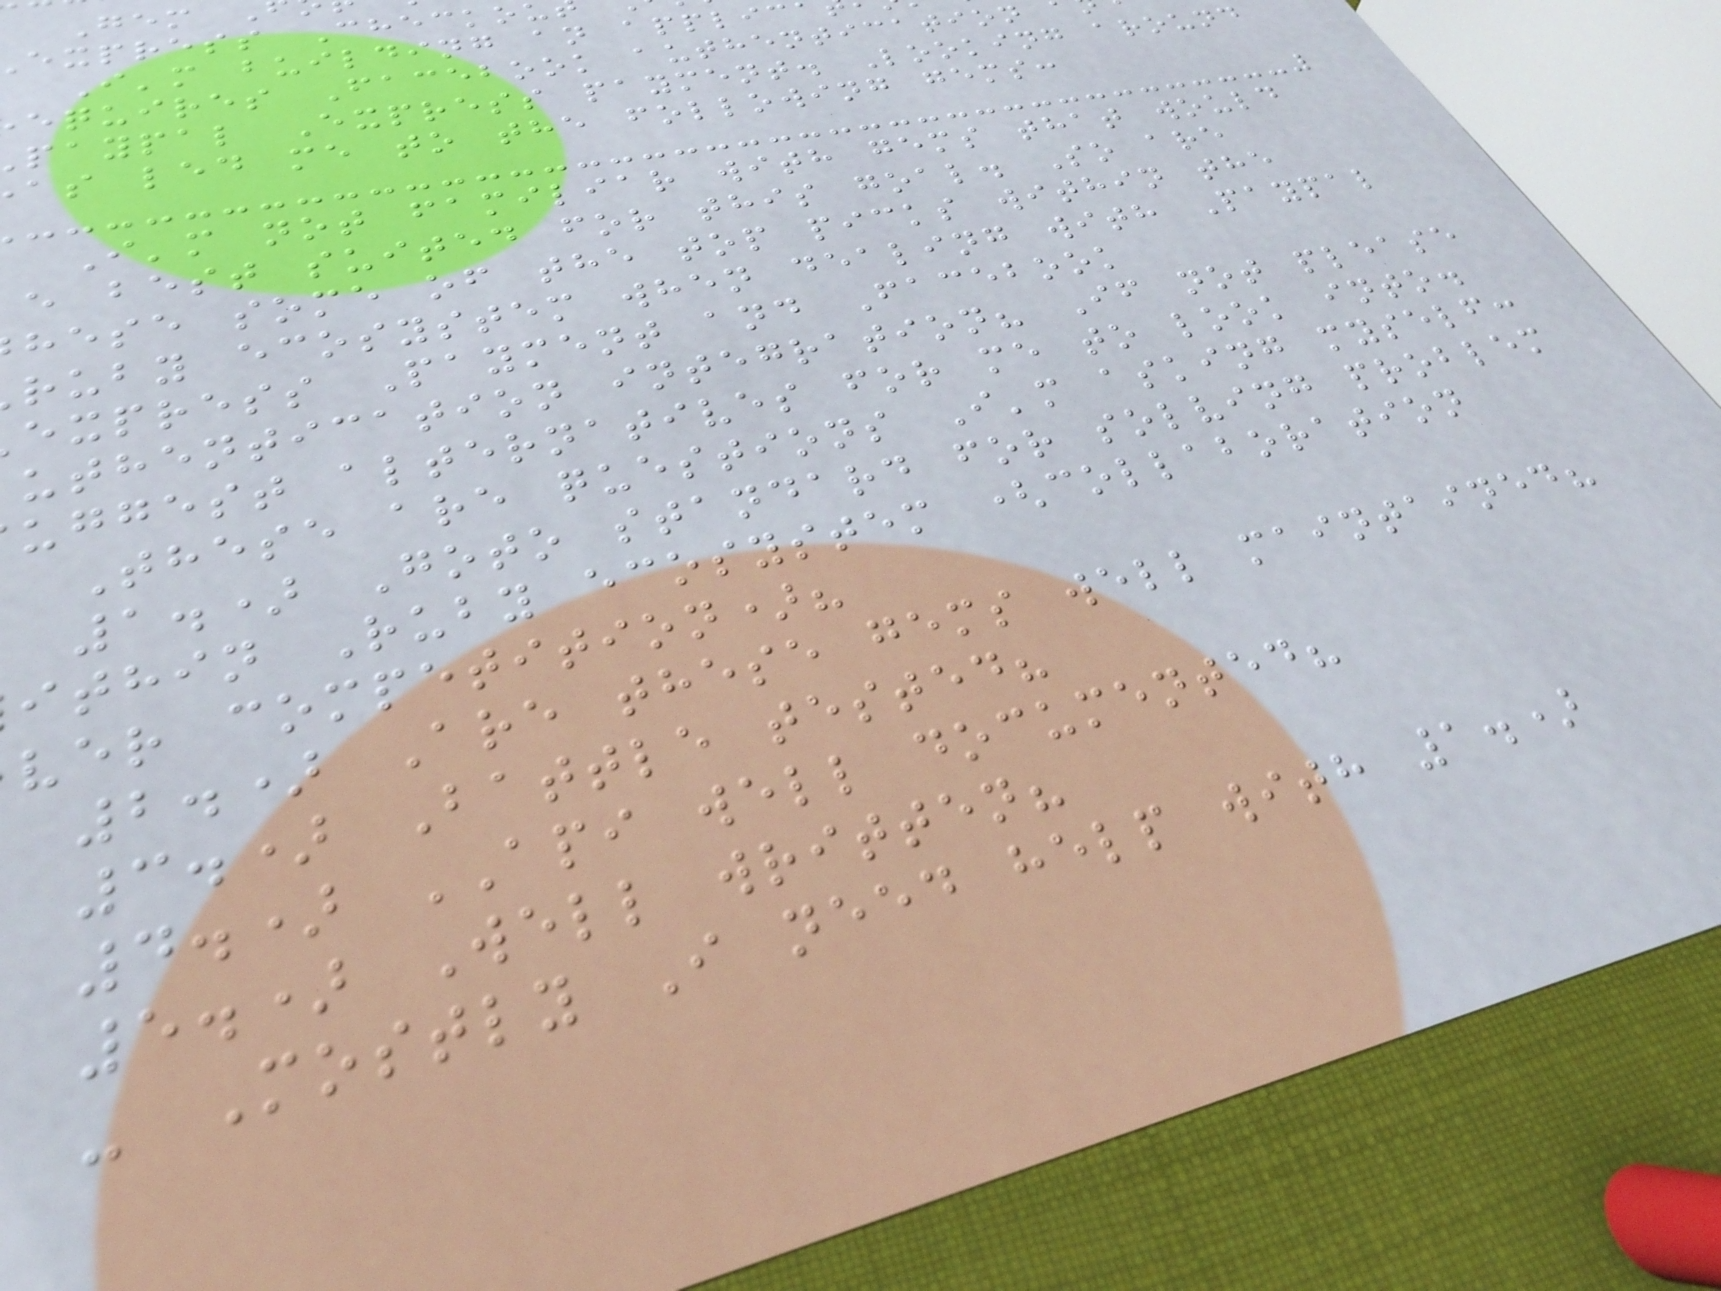express Checko
I'm building an applic
equires Facebook authentication
paypal Express payment. Looking around
as led me to the following gems:
I'm not familiar with gems that would
e best suited for this goal. So are
hese some of the top picks within the
ruby ecosystem when dealing with Paypal
express Payment and Facebook
uthentication integration? If not please
uggest alternatives for me to look into.
These are questions I'm asking myself:
1.) Goto standard for solving problem
ithin Ruby ecosystem (collaboration
ver competition)?
2.) Are these gems well maintained?
3.) Battle tested?
4.) API well documented?
5.) Well written?
- Mostly I need help with 1.)
